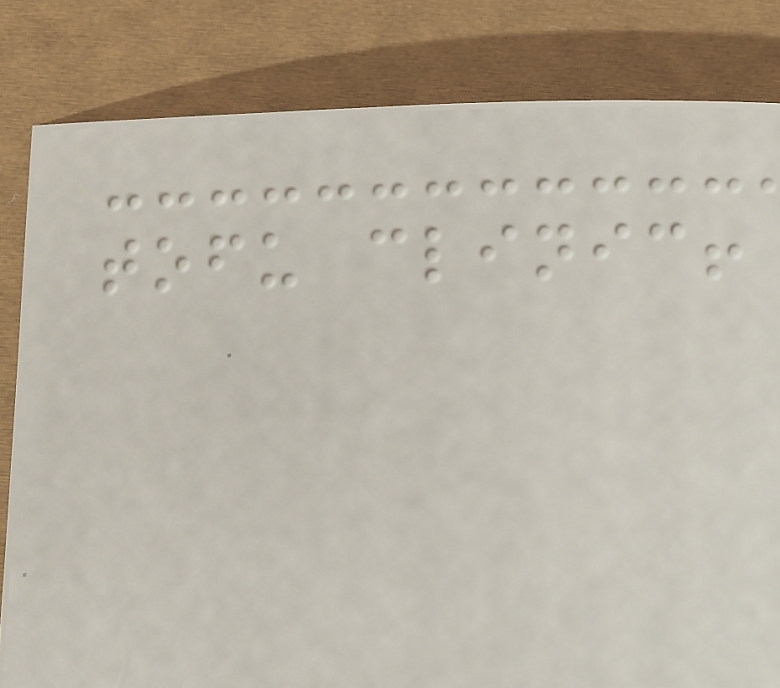tofu clinic!
